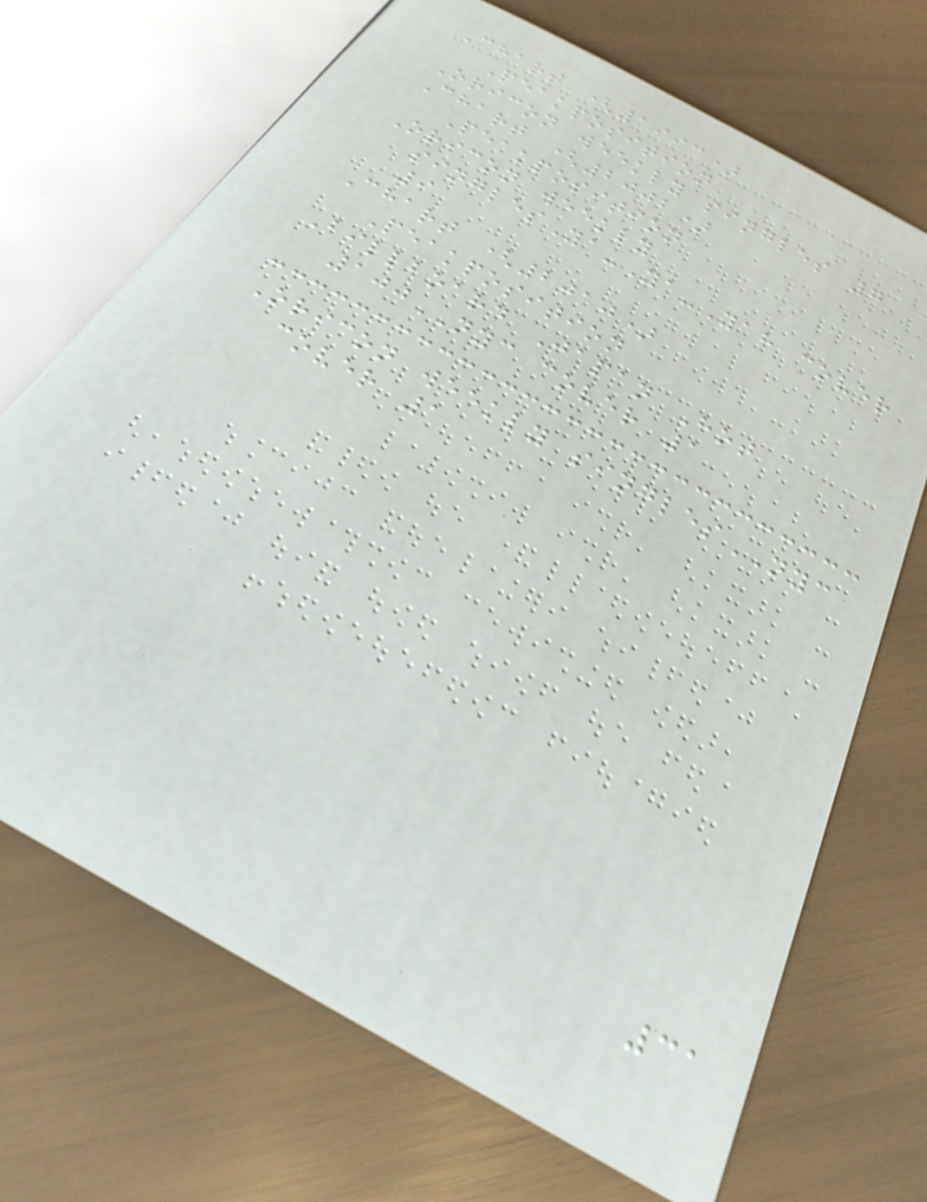Chart (1993)
Peakposition
Oricon weekly singles 7
Chart (2002)
Peakposition
Oricon weekly
singlesYa-Ya-Yah cover
9
Chart (2010)
Peakposition
Billboard Japan Hot
100NYC cover 1
Oricon weekly singlesNYC
cover 1
31
